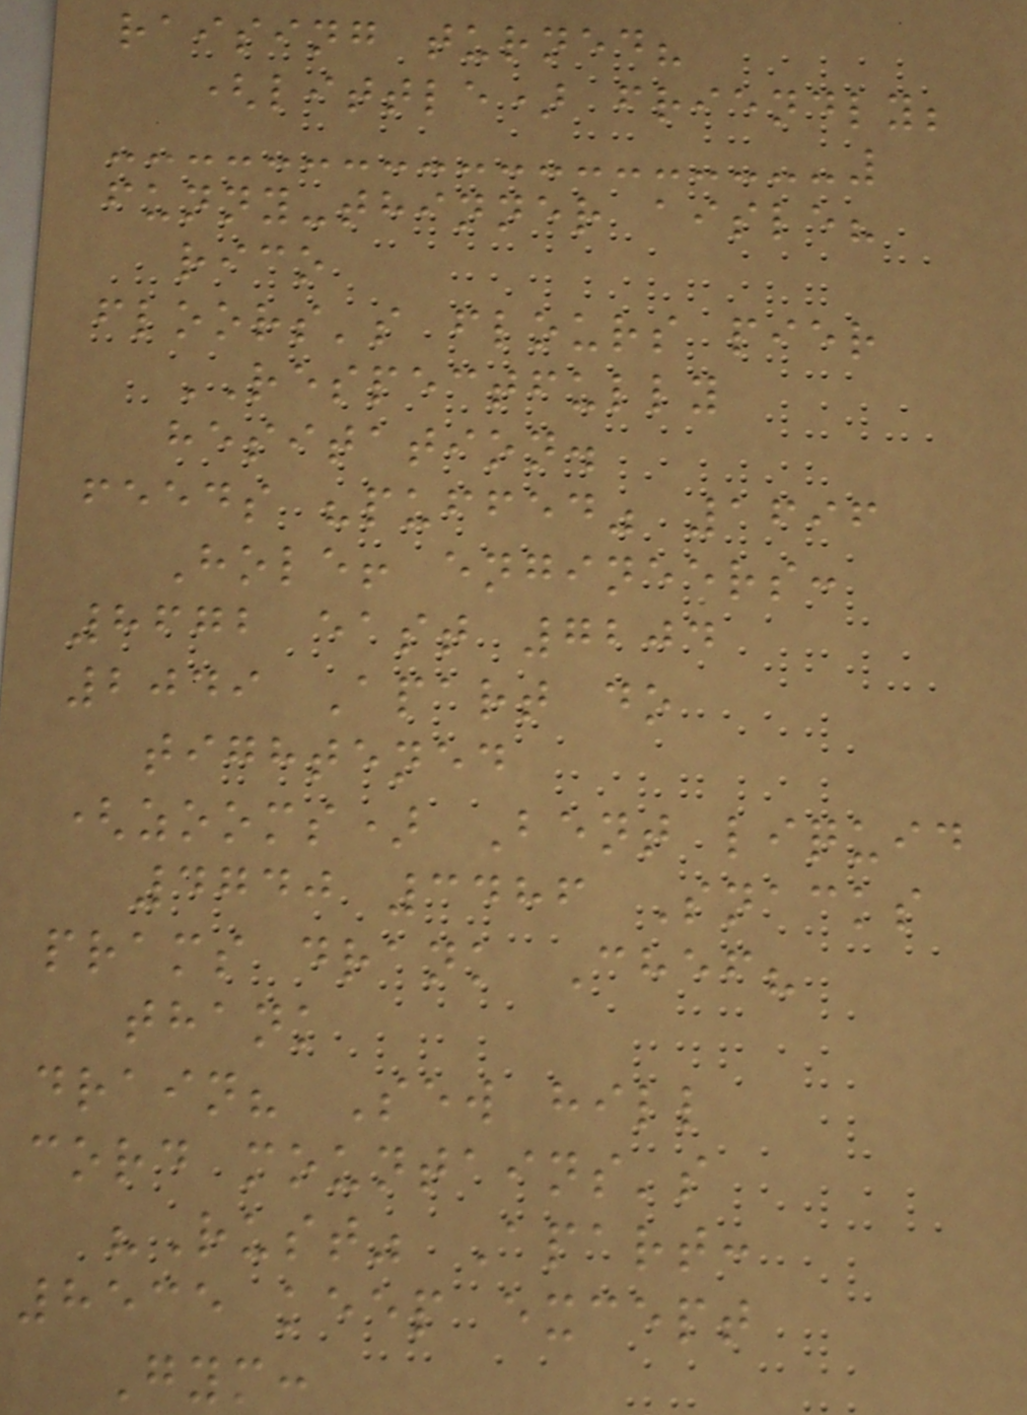raising turned?
(little) friendly;
funny-thinner aisle?
rico
floors's flours pier
RESPECTFULLY
hesitation.
feeds "puffed" 1696
Hole! engineers:
8672 east 7204
2049 Apart do
tightened
(zooms) Bent liquid
4740 3486 Snacks
prams drank Chef?
thank
drain? Sew hill
cord mountains's
"Rust" Apart:
8535 keep except
Gym:
